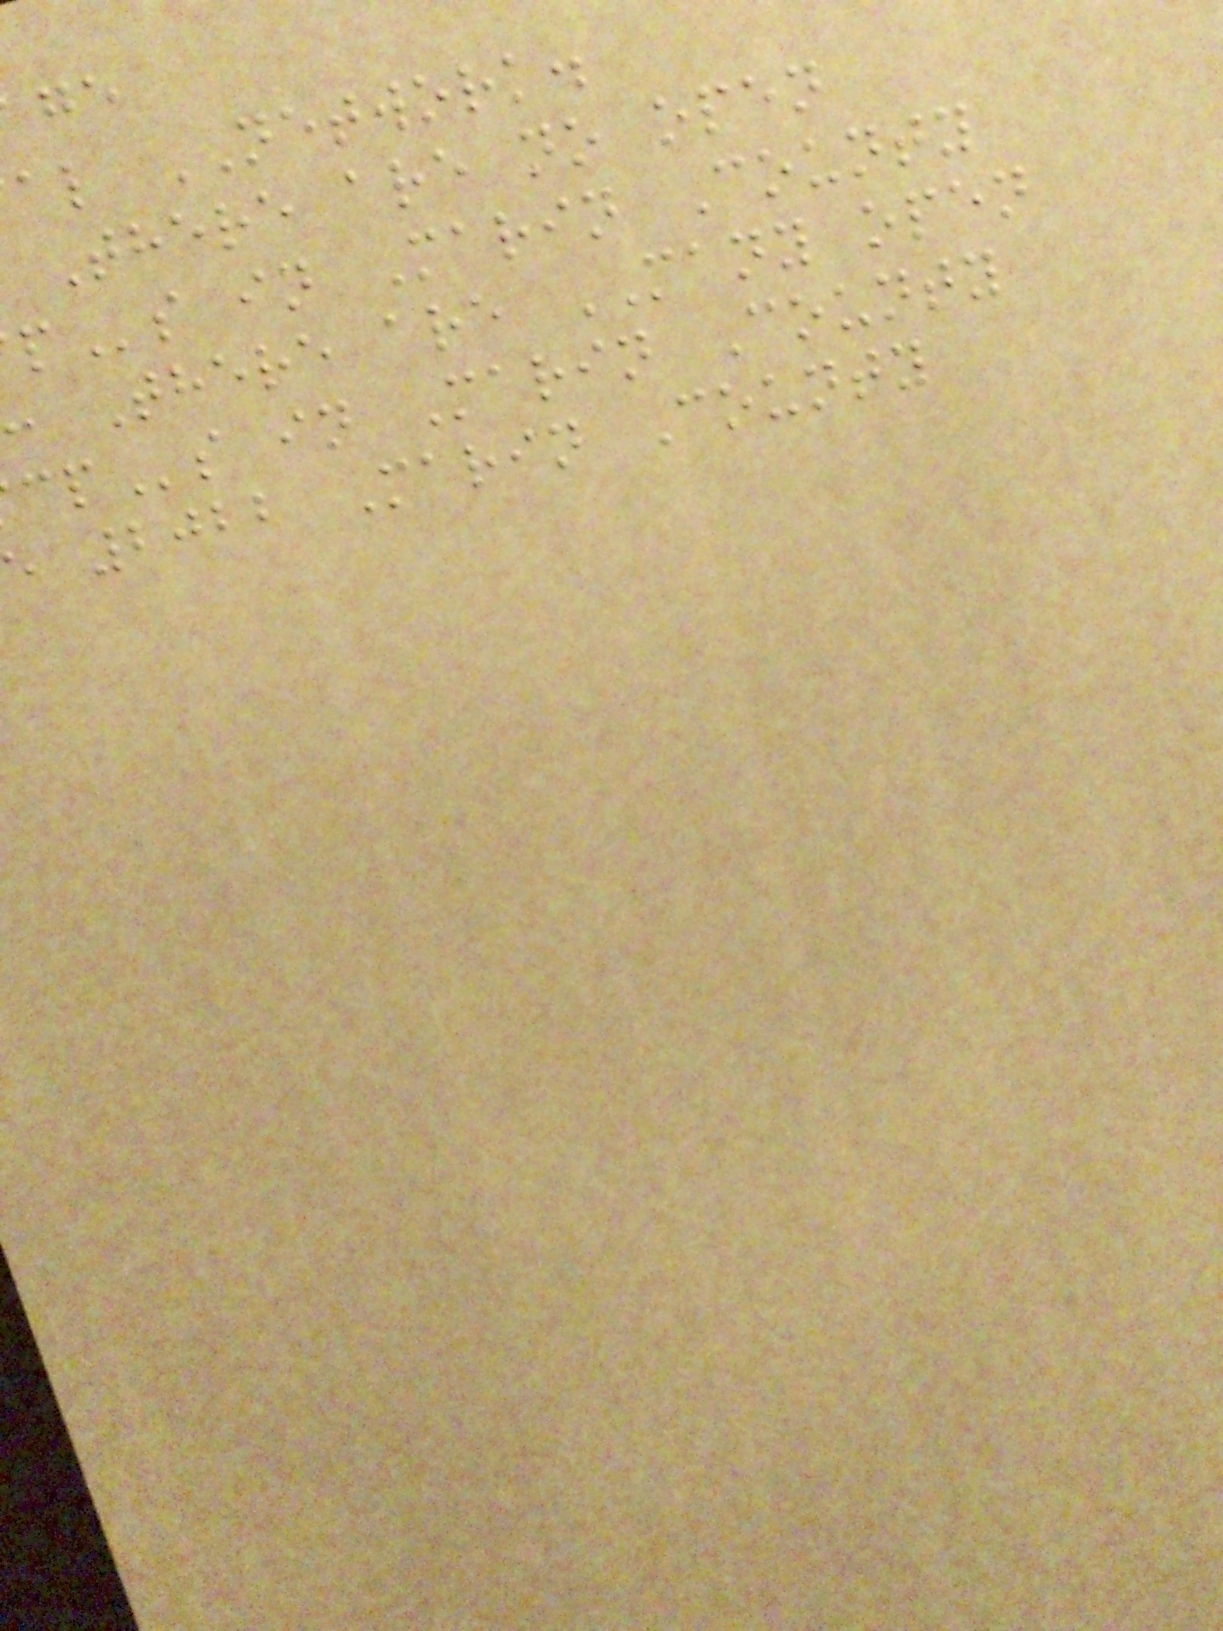al NETWORK.
There are no open
s in Marin County
There are MANY open
s in Marin County
2022 Marin County
